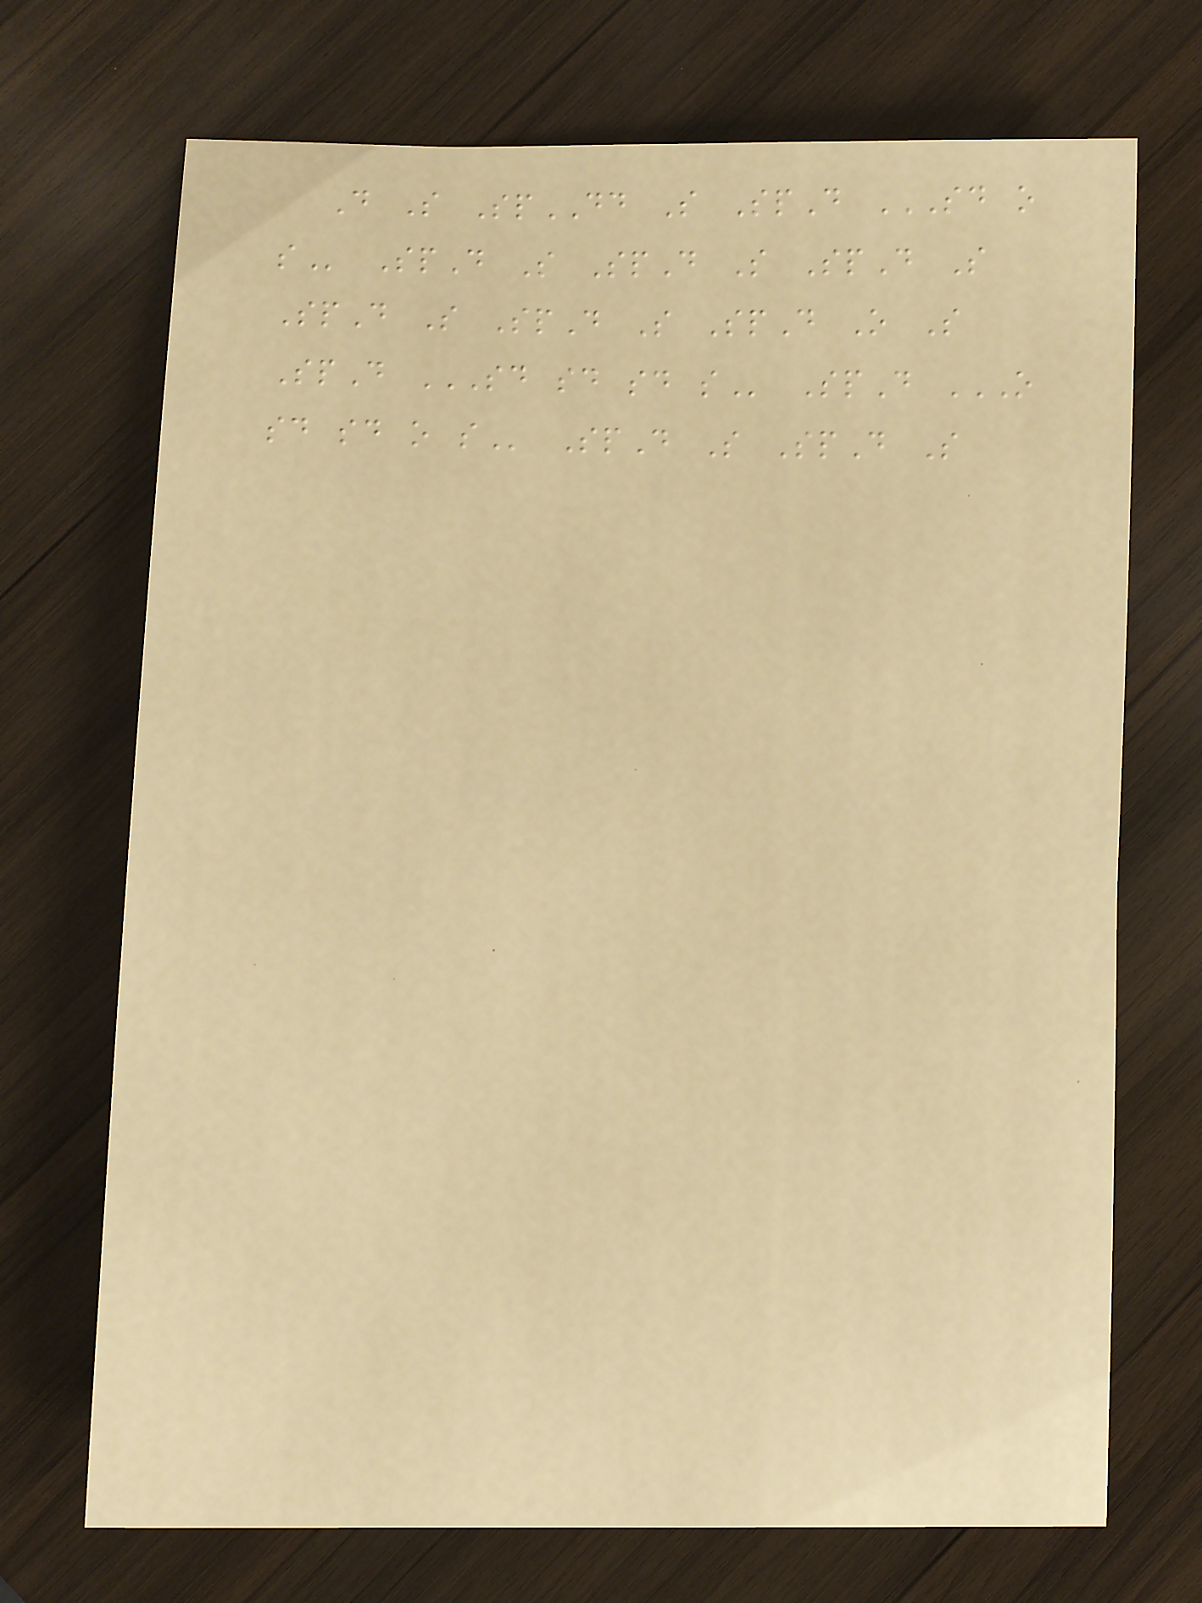D S SpDD S SpD SD O
S SpD S SpD S SpD S
SpD S SpD S SpD O S
SpD SD SD SD S SpD O
SD SD O S SpD S SpD S
